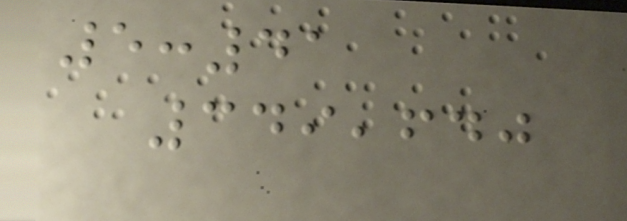5:41
349,640
